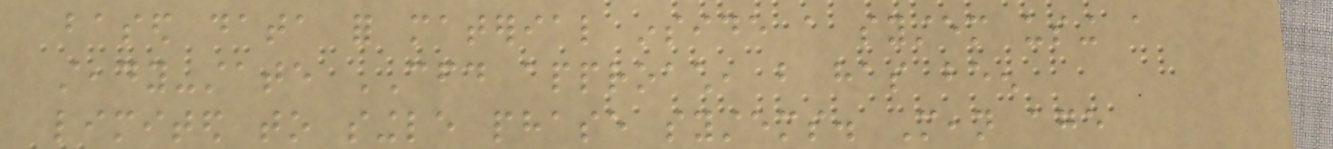based data for material inside a system using a
steady-state CFD approach, but has been
limited to single phase systems. Mean age
